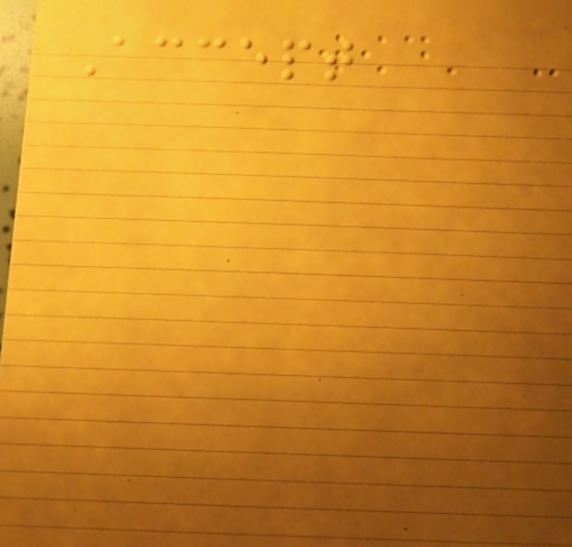Accept
